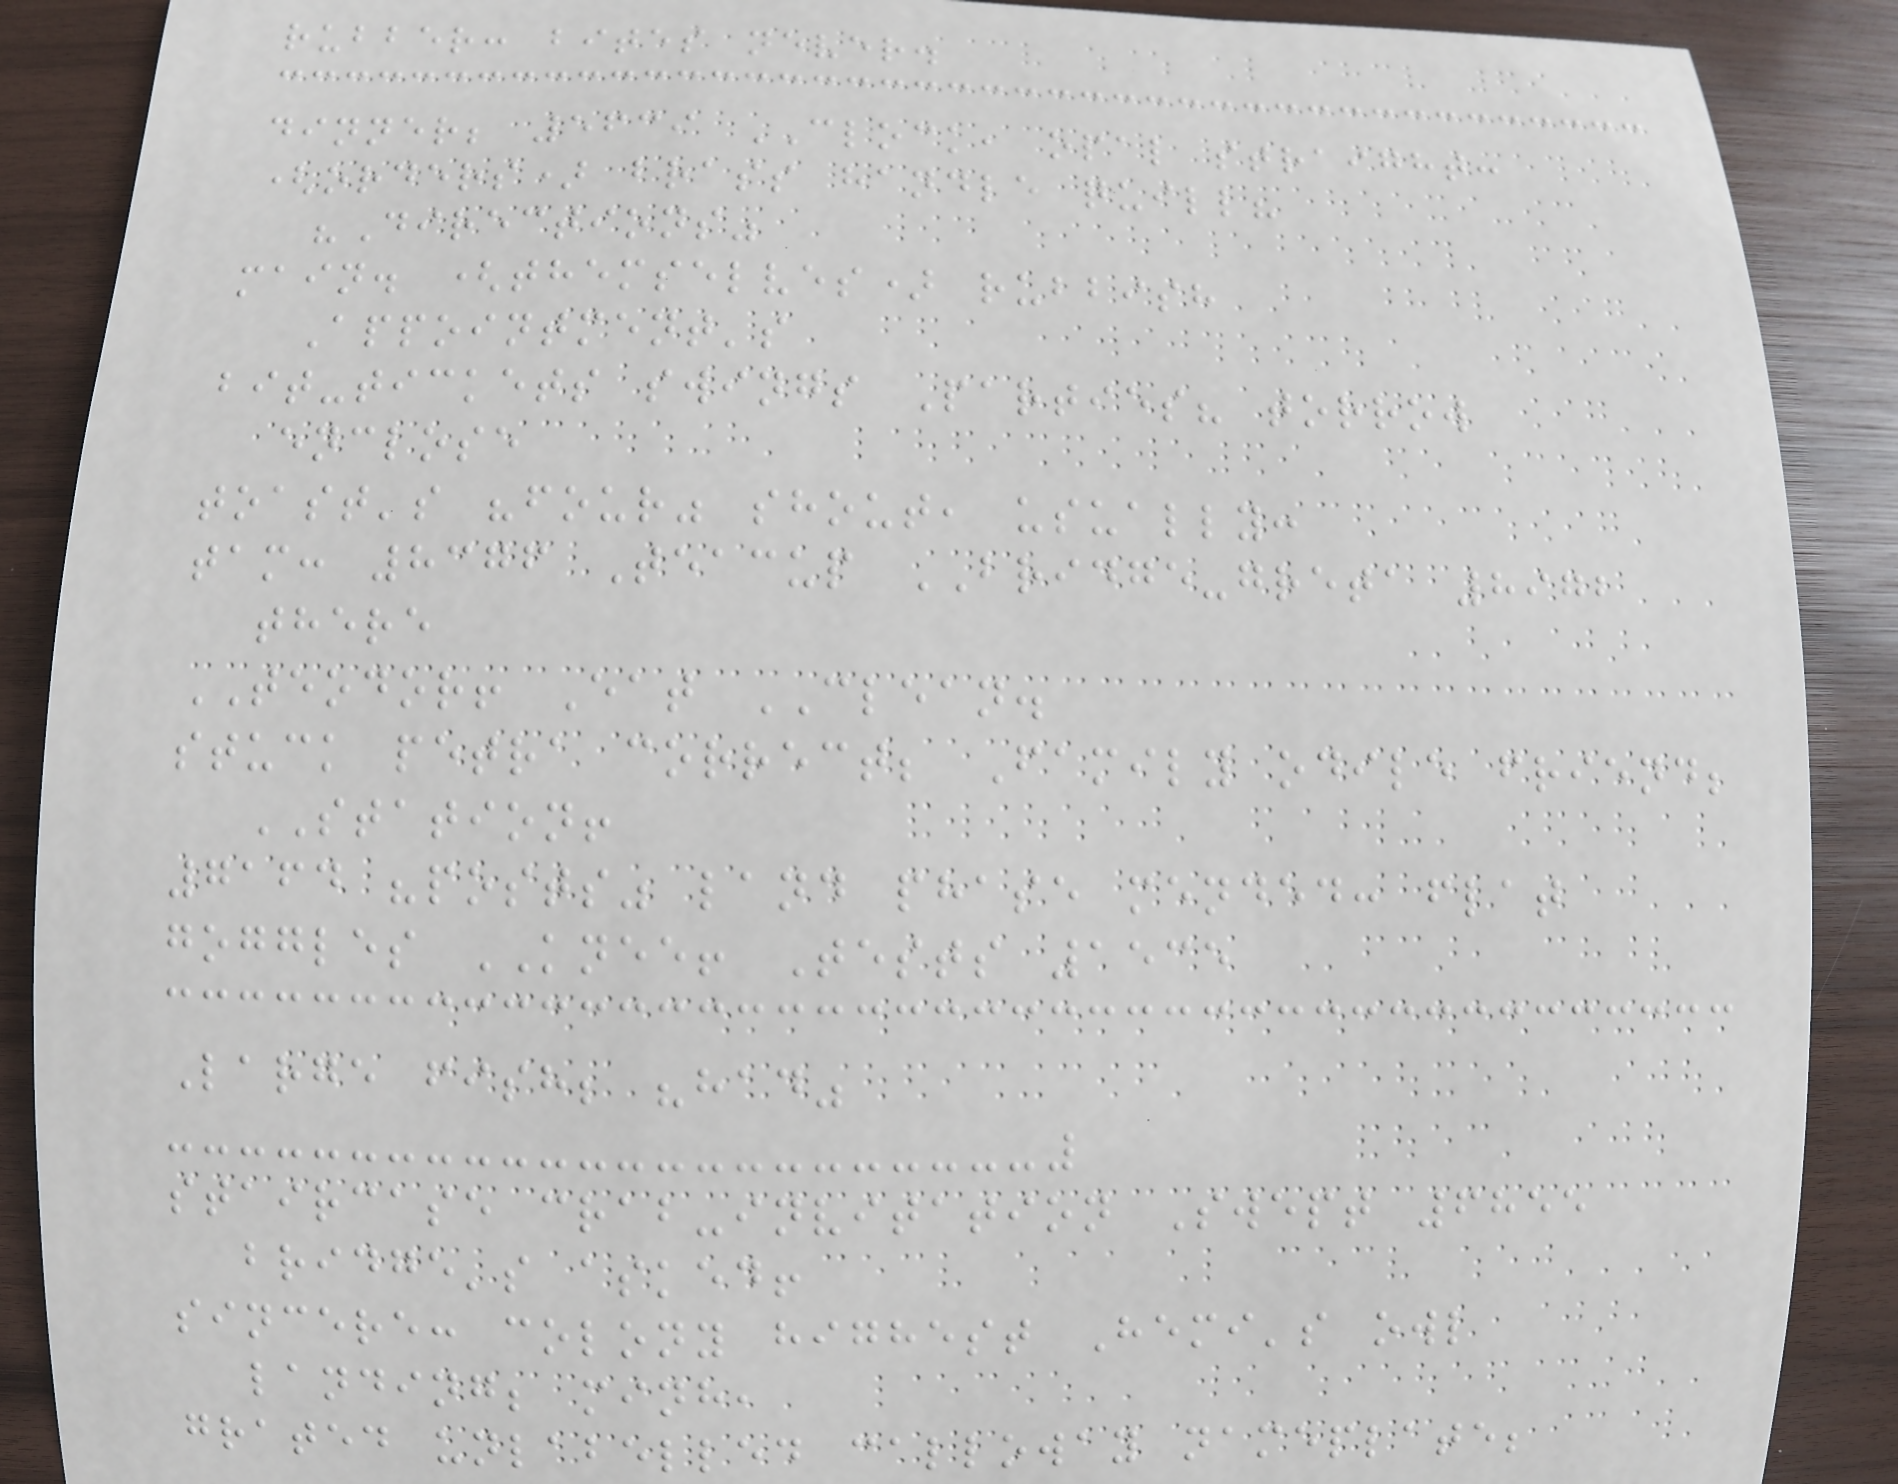rubber: bites never.
dinner; 5639 CLOCK, opal straight:
(orders) brass handle quill?
"Directions"
main. (themselves) rubbish
Appointment's
bit-tickets swings Parties? torrow
enclose
toast's "four" shout, usually:
tam: 8376 Teacup BRIDGE-greta 8972
there
TEODOR! Eat CLEAN.
stuck petra correct; Family odile friend;
STATION!
7164 "posts" land phase mended: flat
goggles KNEE! Tests 1535
Large fish; "had"
staircase crab-invitation Swept 6855
bridge's asked!
sincere: colony highest Hemi's owl
landing; minh,
grated unlabelled calloway nameplate;
